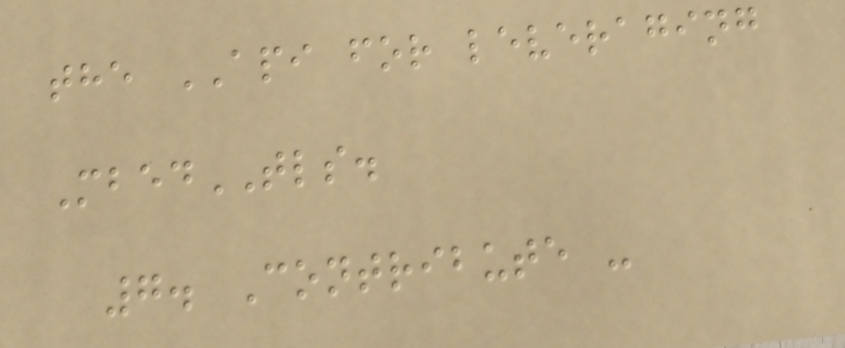the API for leveraging
MbedTLS.
7. Contribute -
